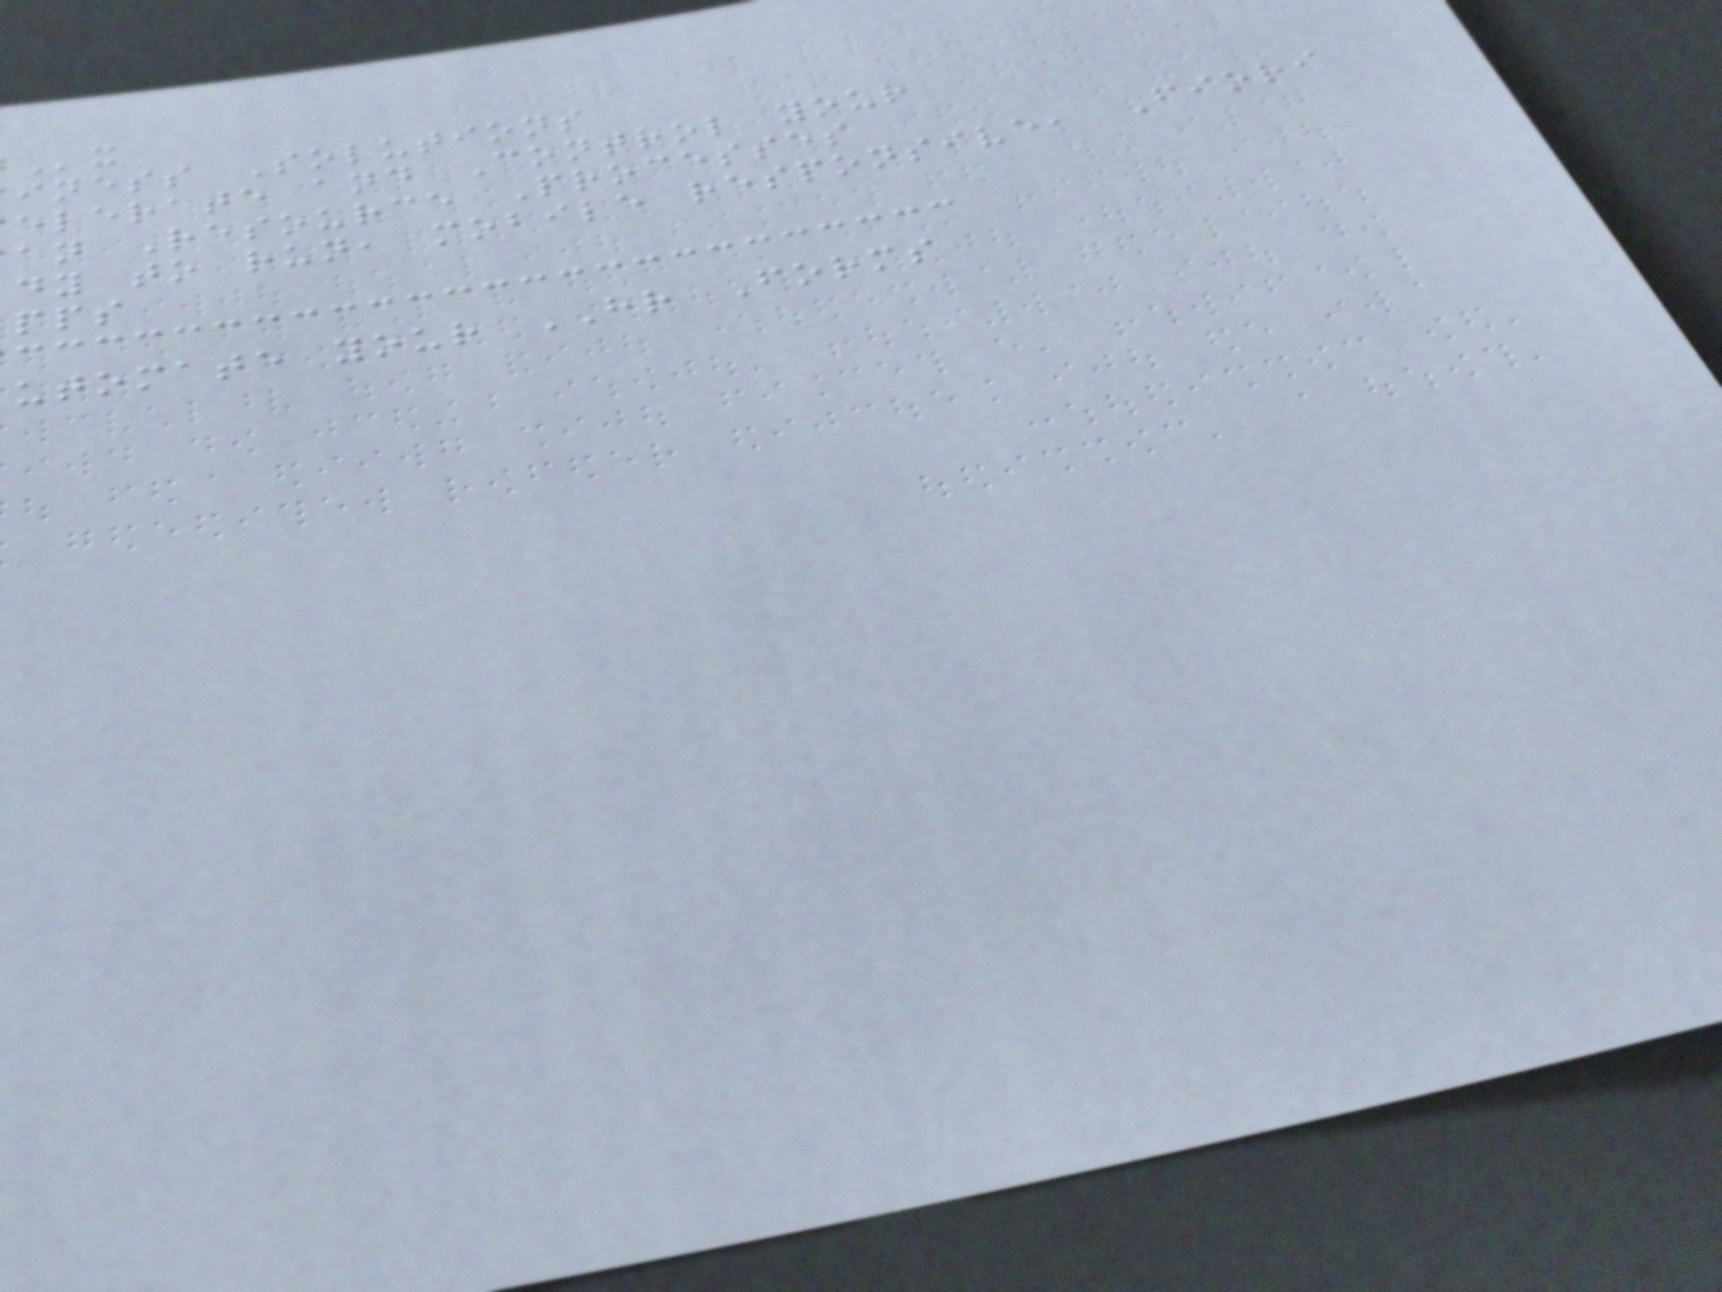iness Solutions
elerate and Control your
an Resource Processes
dy to run, mobile responsive, Fiori
utomate your HR Forms
